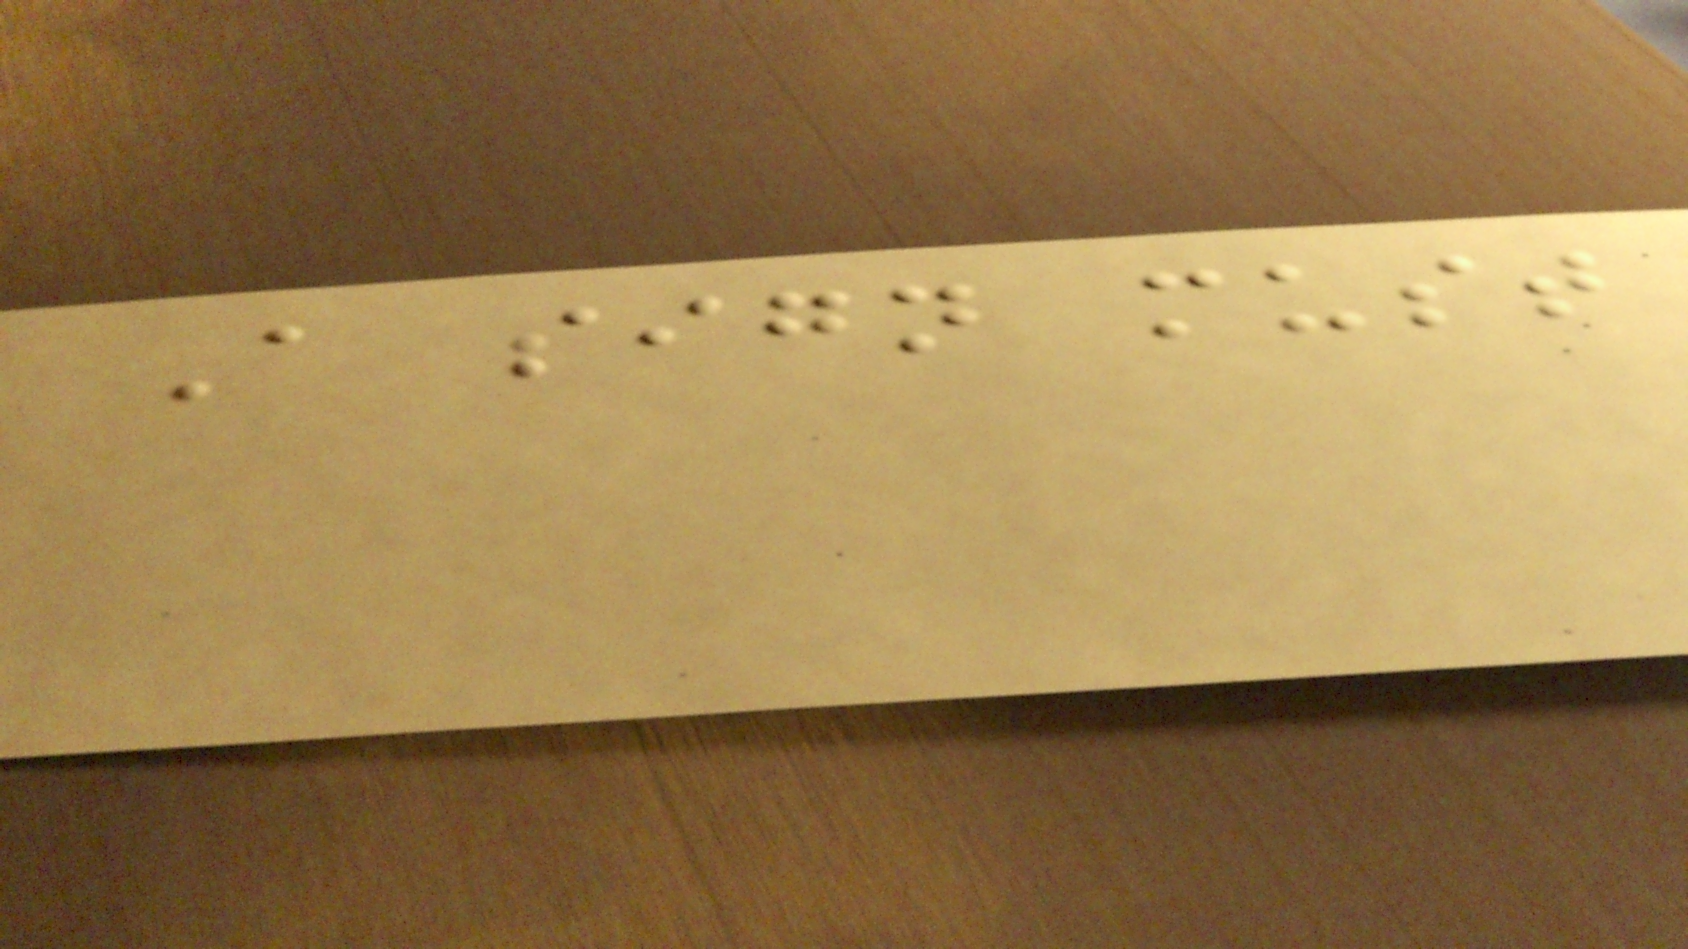A sign must
